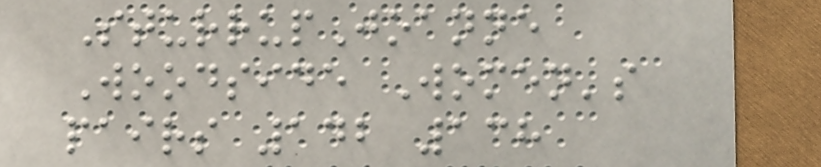SturrupJoanne
Woodside Women's
pairs 142 138
